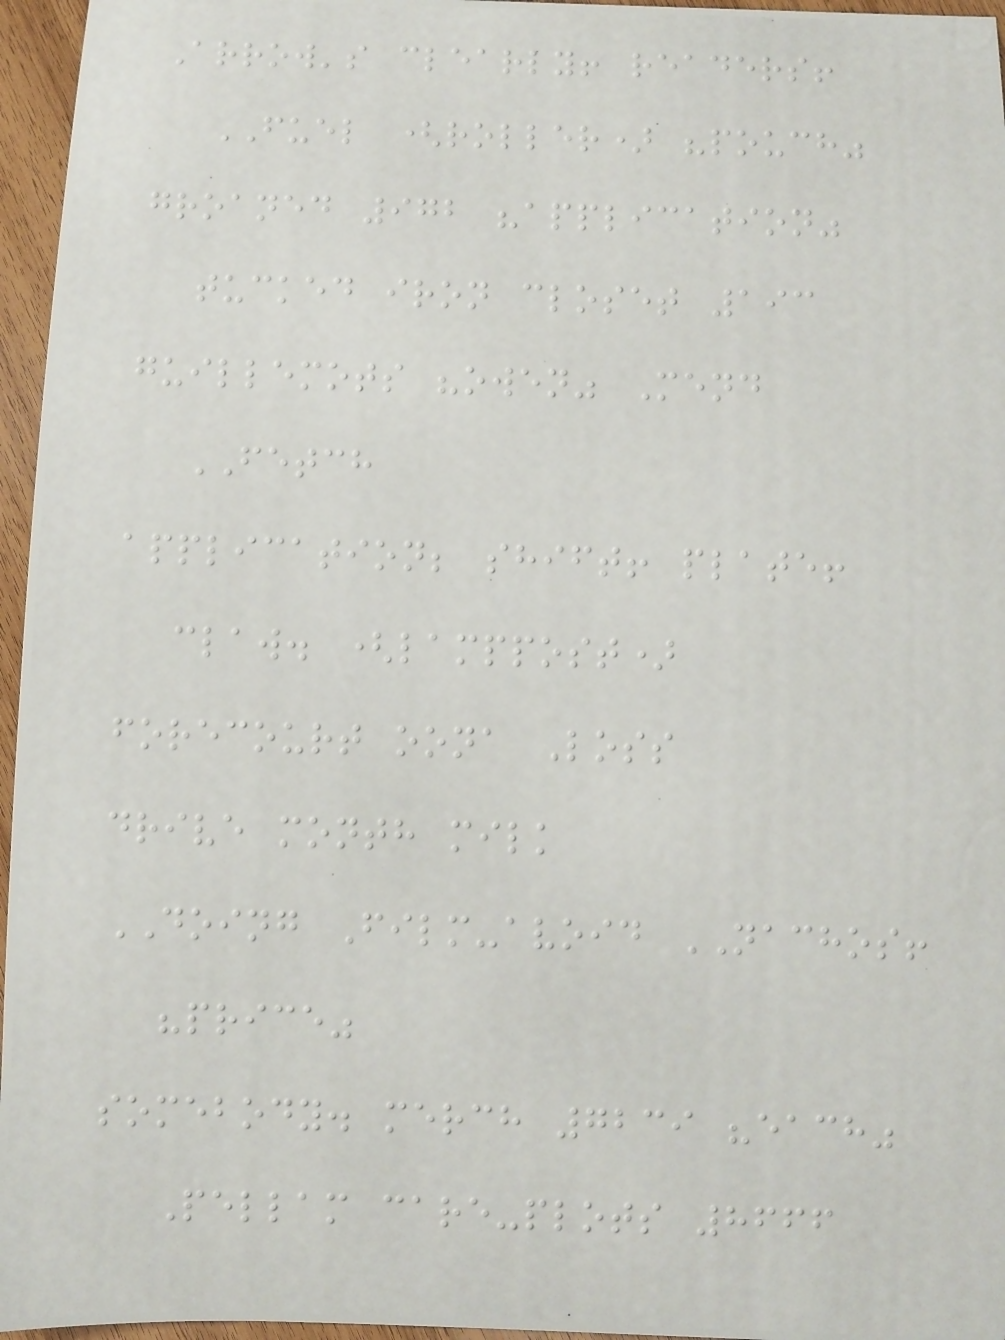Arrow's clearly! readers!
FUEL (roller) "pouch"
groaned 972 "application"
tucked iron closet 193
guillemots "owen" Mend
FETCH
application; shift! plate!
claw. (lamppost)
forecourt oona Loss
drive month milk
DOING Film-avoid NACHOS!
"price"
somebody. merch 7239 "each"
Pellam care-plots 8666
